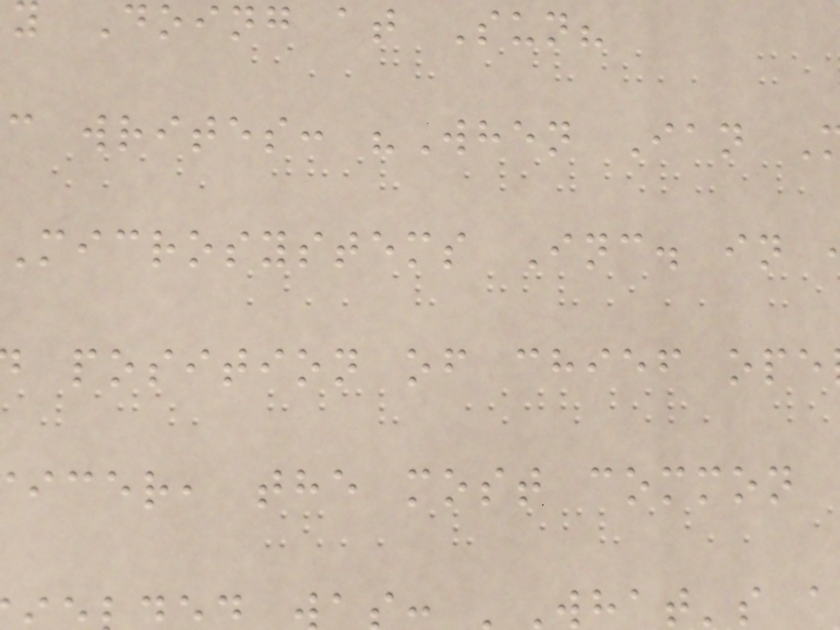Doing at Sun?
c writes: "When Ian
Microsystems Inc. in
position of chief ope
icer, the most common
